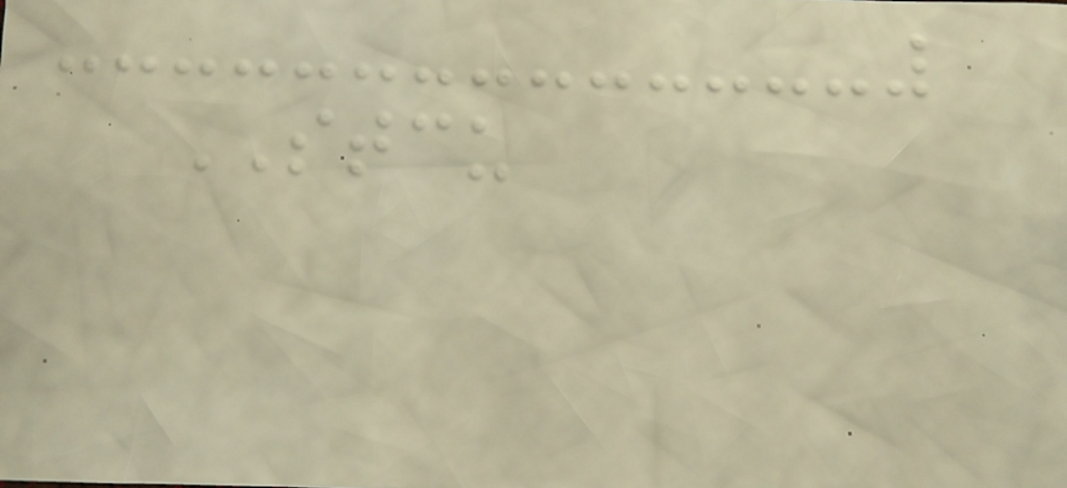STCU
